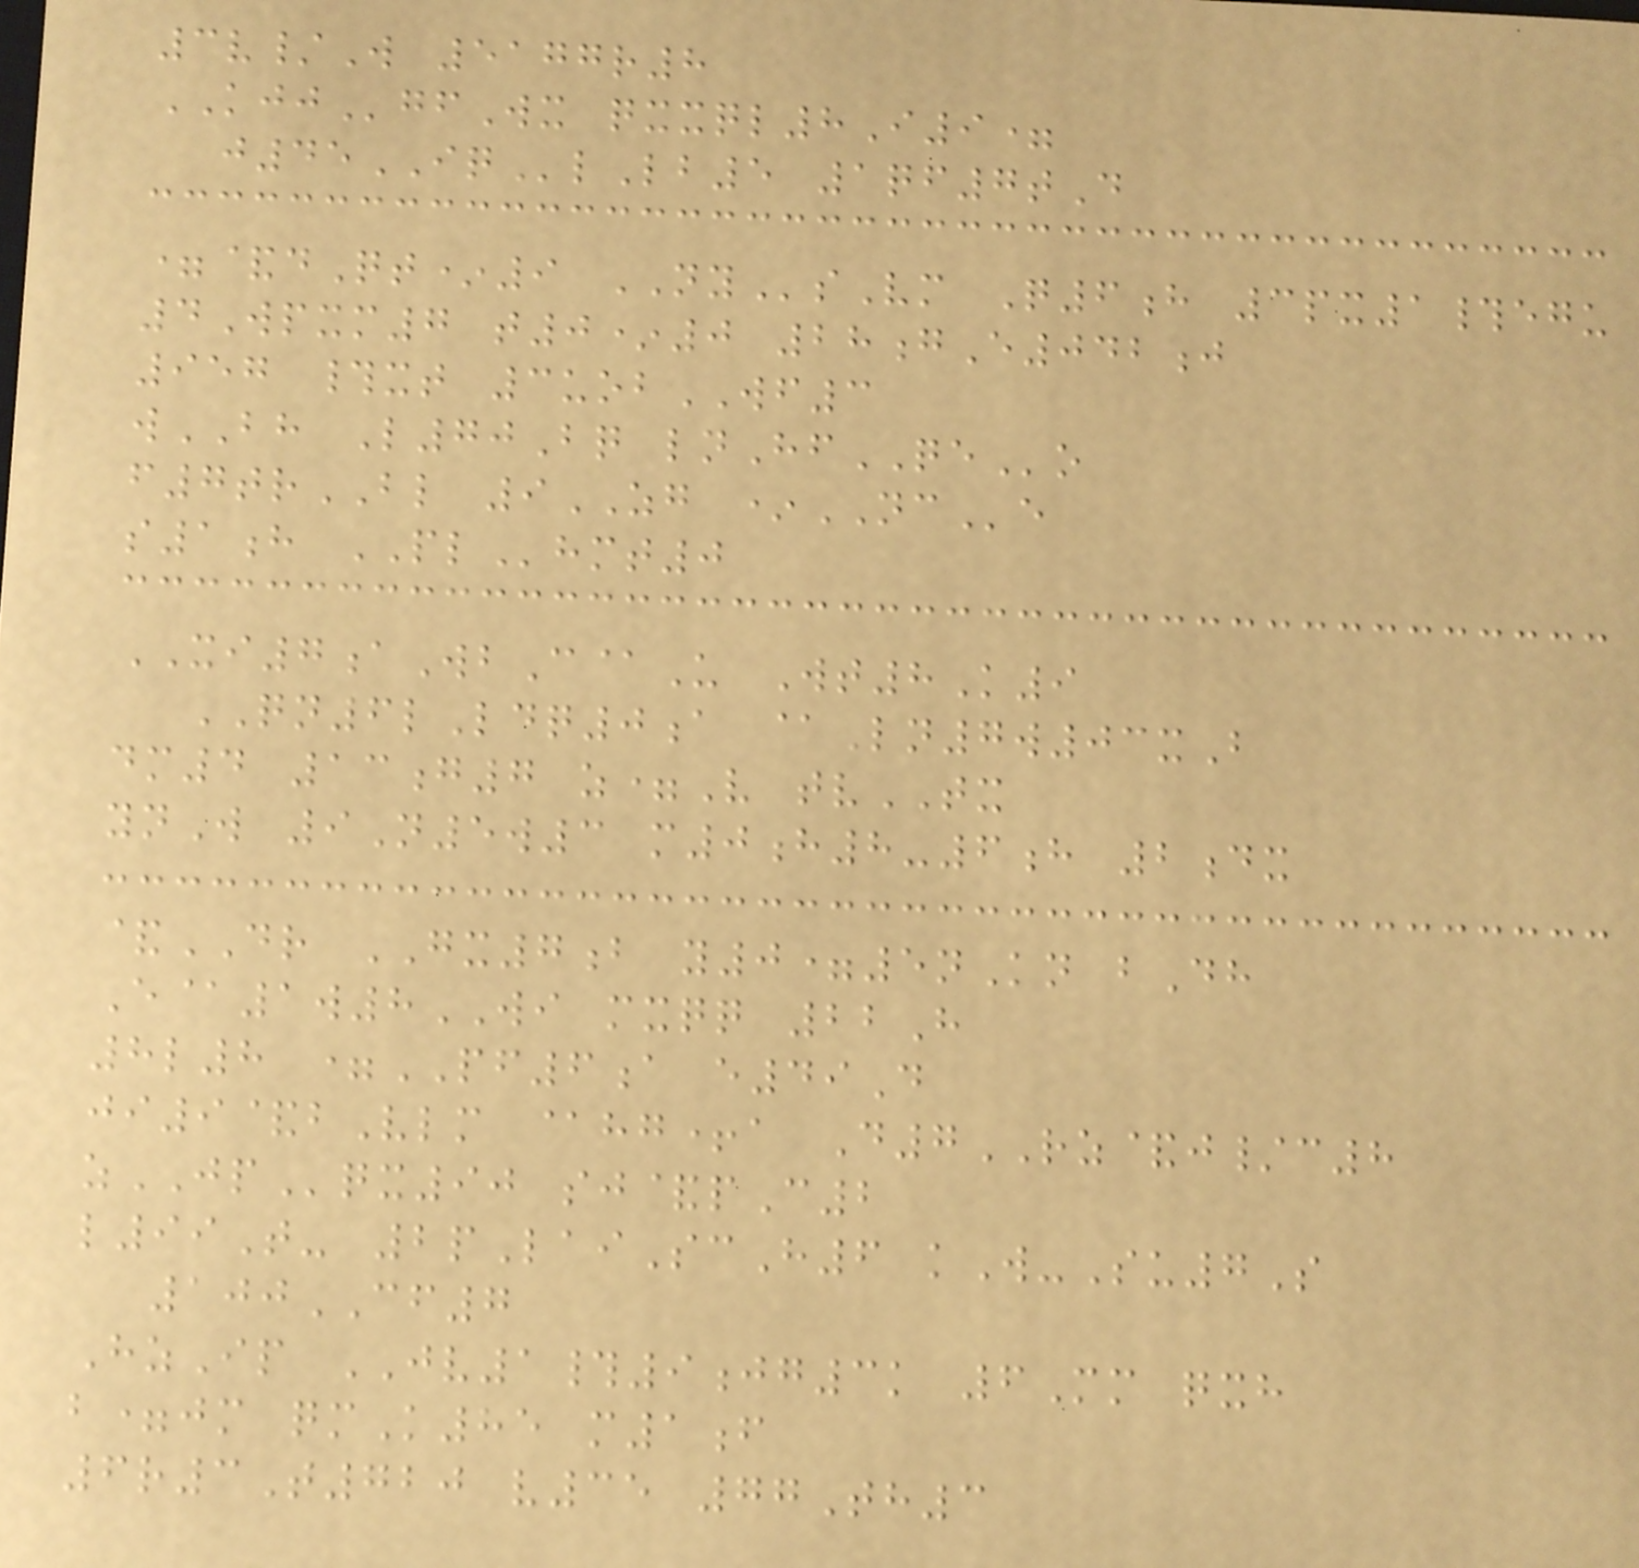3v/W 5177r8
KJJgfWx qxxql8I9=
j45IQlLb5 1qf7tD
=&dQt*9 NYsVm Q6h 3px1#egu
4Wpxm7 t0*0 28gE042j
957 #xt 3uobWF3
wBH L70Bq lnHfQEo
f7trBL 9ZG *NCe
s1h PLhmt0
XI7aWbC@U Wt8K9
QN6lLdq0a @Ln7w03xB
dm4 13g7 z=V tvTX
ynW 9N5w3 m0h8-6h 2dx
&DR GX7b y0=5nKn bDh
E@1w8WI mxqq 22H
8l8 =PF6a e49D
ji9&bVlm @hg+a D7RZ&j/c8
zJPqx90 sj&pC2
l99T- 2pLaiScH6 kW-Su7S
100CF7
HzIp JV1#9jg3k 6Mm qxh
b=jm qmK85 m1f
6r3T720 v35 77Th3
